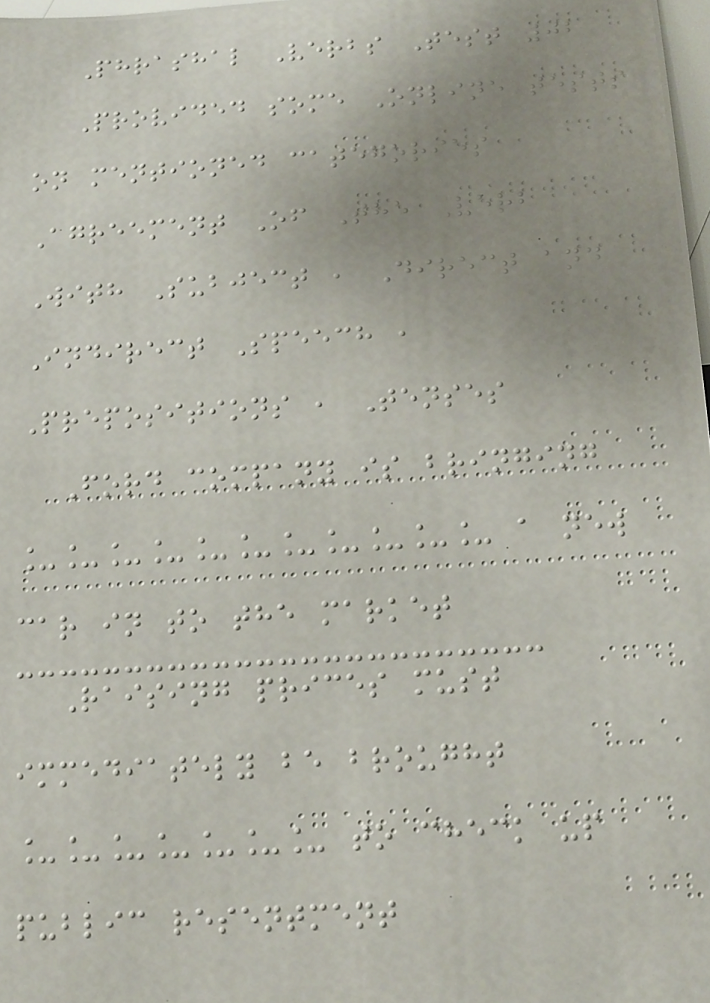Phrashal Verbs Test 02
Provided some Online tests
on mentioned categories
Agreement Of The Verb
With Subject , Direct and
Indirect Speech ,
Prepositions , Tenses
Ford company is bringing
___________ a new
car in to the market
Raising prices must
immediately be brought
_______ to check up
public resentment
